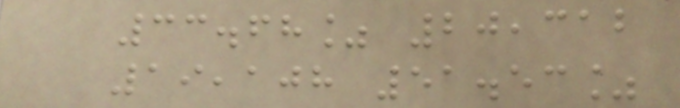33.68% 20,312
19,108 51.53%
